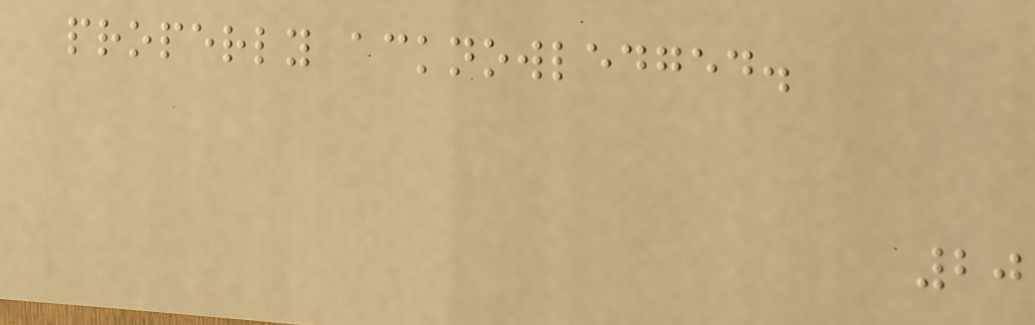properly acknowledged.
20
